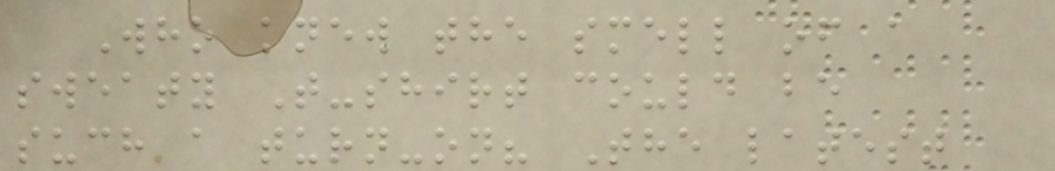Who knew the smell of a
sweaty T-shirt could be
such a turn-on? The latest
